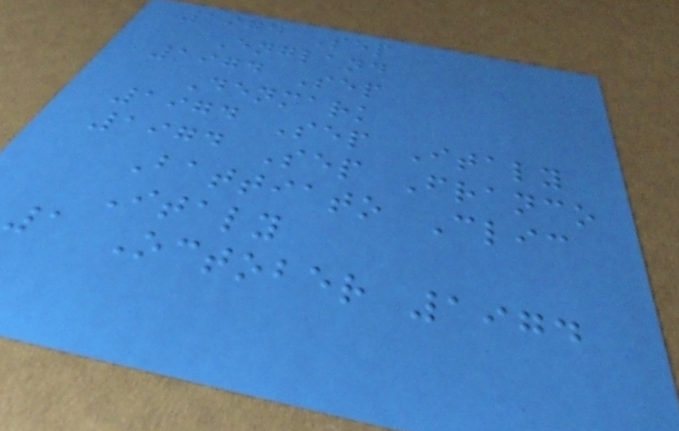1974 Sep
England
1974 Sep
Denmark
1974 Sep Italy
1974 Sep Franco
Battiato Clic
Italy
1 October 1974
